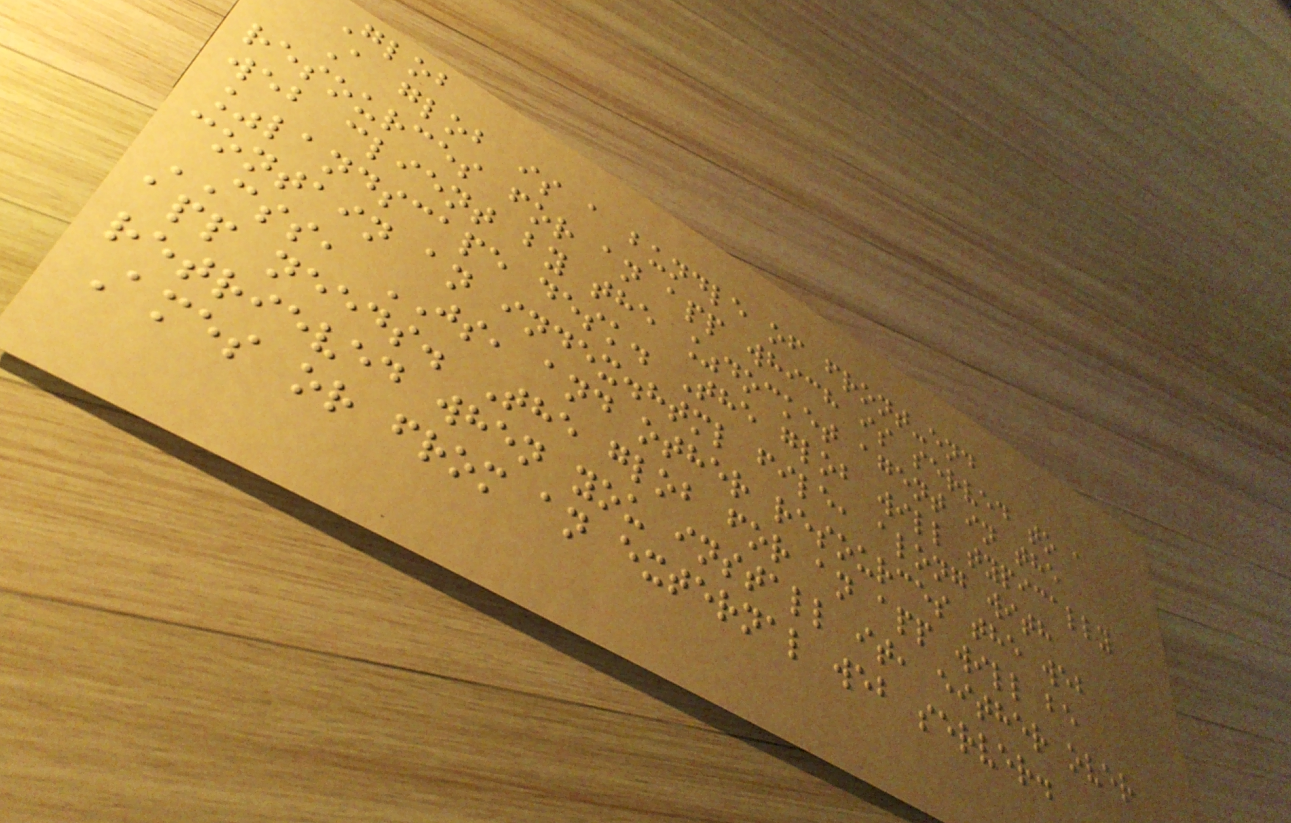Glob
A glob is a bundle of front-end
resources for an app which is served to a
web client by the %docket agent in the
%landscape desk. The glob will typically
contain an index.html file, along with
CSS, JS, and other resources the web
app needs. The glob for an app will be
retrieved when you install it, either over
Ames or from an external web server.
